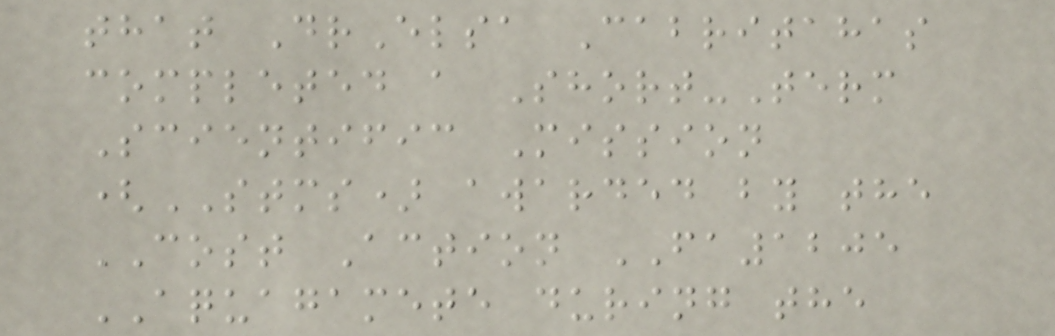that DrElsa Cabritahas
completed a Short-Term
Scientific Mission
(STMS) awarded by the
COST Action FA1205
AQUAGAMETE during the
